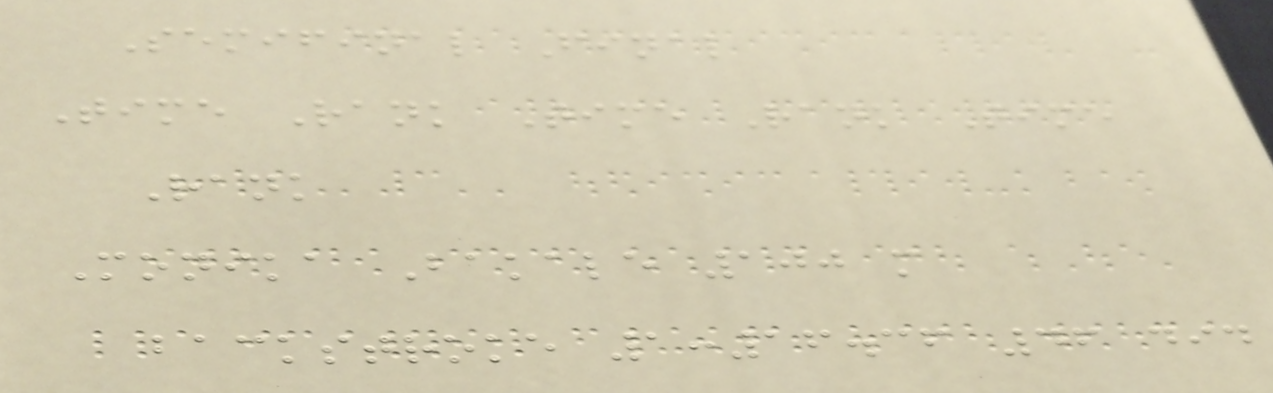Semifinal Final
Time Rank Time Rank Time
Rank
Monika Bakale 100 m
backstroke 1:16.36 46 did
